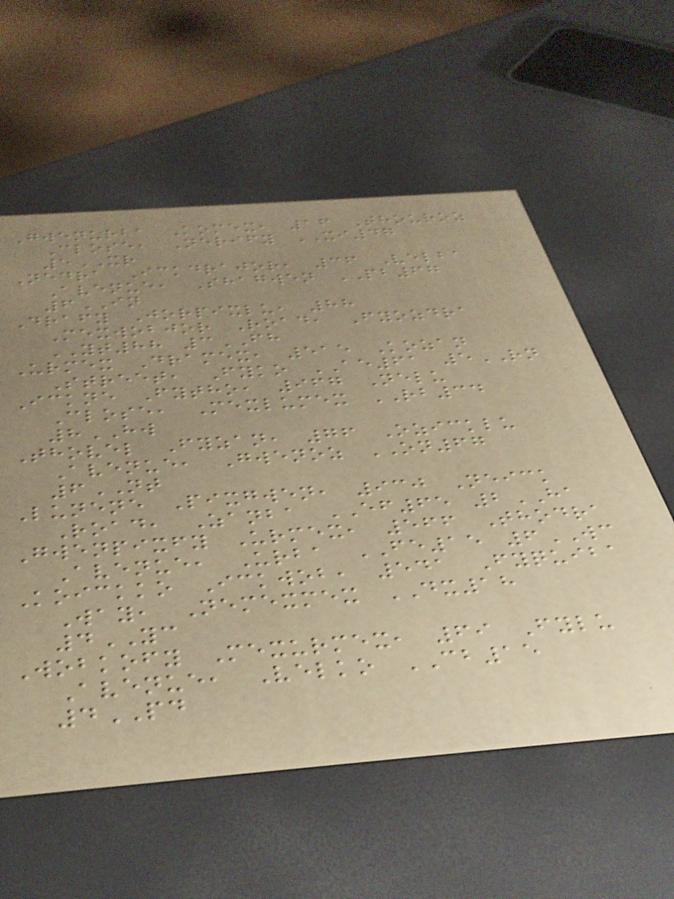Gwenurba Komex, 16 Thouroz
Close, Nerify XI47
5XR
Nedra Ickdrajor, 36 Velba
Avenue, Shagwen PB67
6IN
Drafy Jorpixlu, 88
Mexwobjor Road, Fyozdra
YT88 3FH
Urmex Dramex, 515 Kozan
Street, Fyko AE61 5RN
Ickne Fytho, 967 Nelu
Close, Mexlumex RB34
8HW
Thovel Fyzan, 76 Ozicklu
Avenue, Gwenoz ON67
6NT
Lunene Pixgwen, 930 Neick
Road, Zanba EF65 2HA
Gwenpixfy Urmex, 566 Thodra
Avenue, Urba FE15 6WC
Koickko Ickwob, 541 Fyquiba
Way, Nemexmex DX18
4YC
Wobkofy Mexurmex, 69 Fylu
Avenue, Velko CB15
4PD
